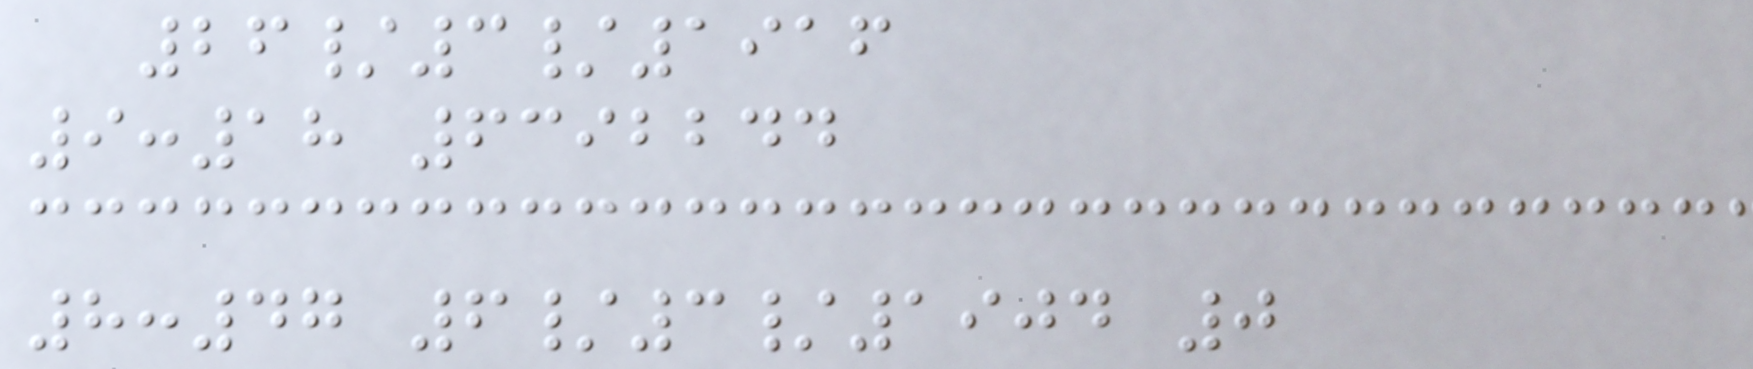26/3/1916
9:18 6392244
8:47 6/3/1904 0
